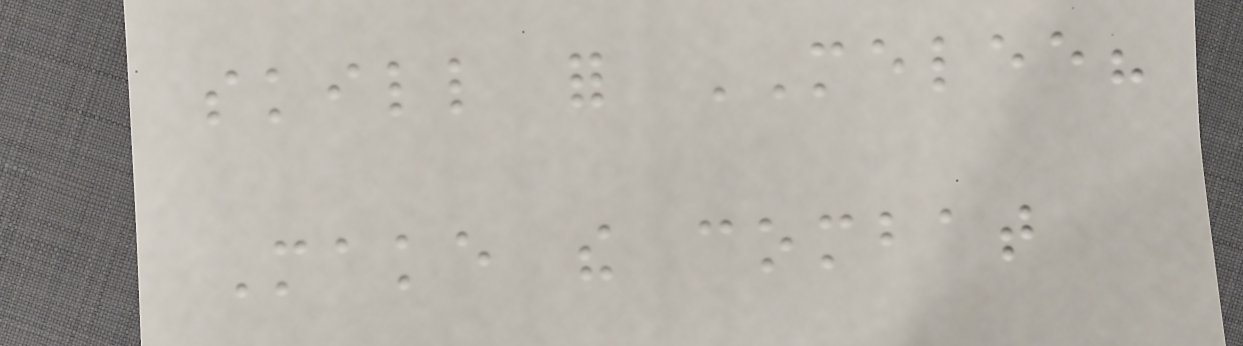skill for MELEE?
Make the combat
